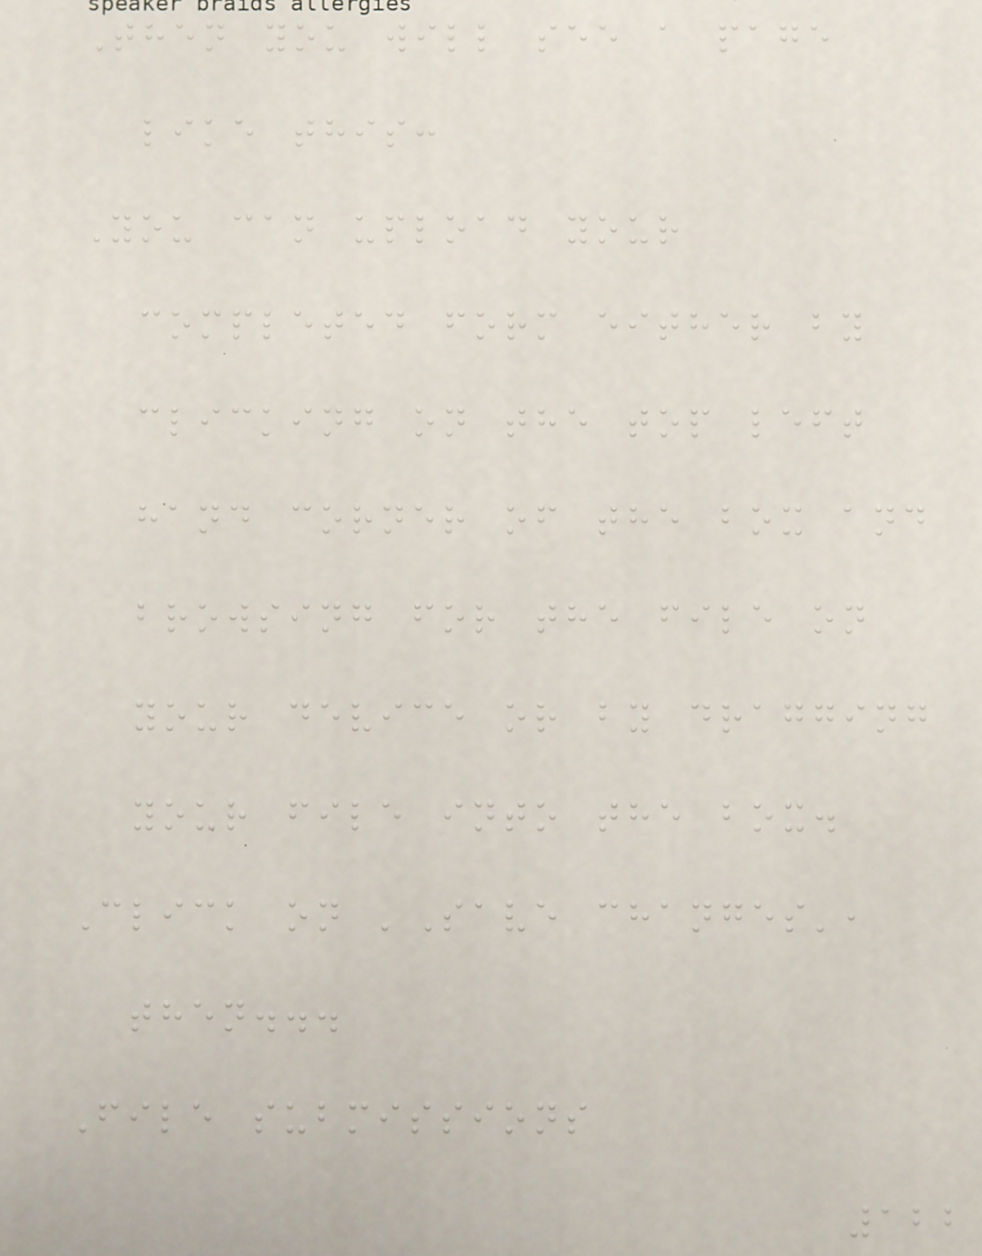Then you will see a page
like this:
You can upload your
completed form either by
clicking on the top left
hand corner of the box and
browsing for the file on
your device or by dragging
your file into the box.
Click on 'Save changes',
then...
File submissions
122
